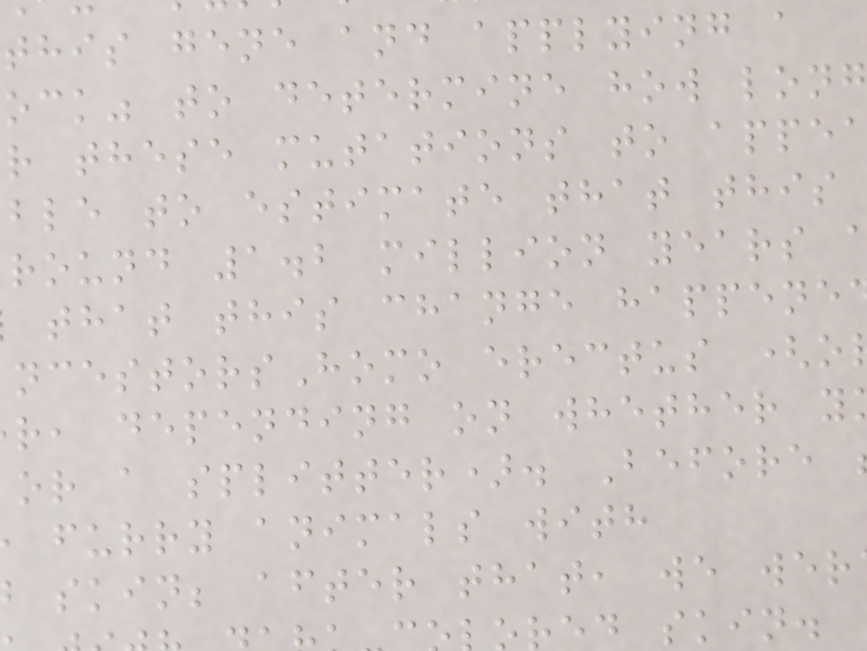this gene and applying a
ock" to determine how long
r these mutations to appe
ble to estimate that this
round 1.2 million years
that this change happene
ncestorsHomo erectus (o
r, depending on whether y
or a splitter). Before
furry animals with
skin; after that, we wer
